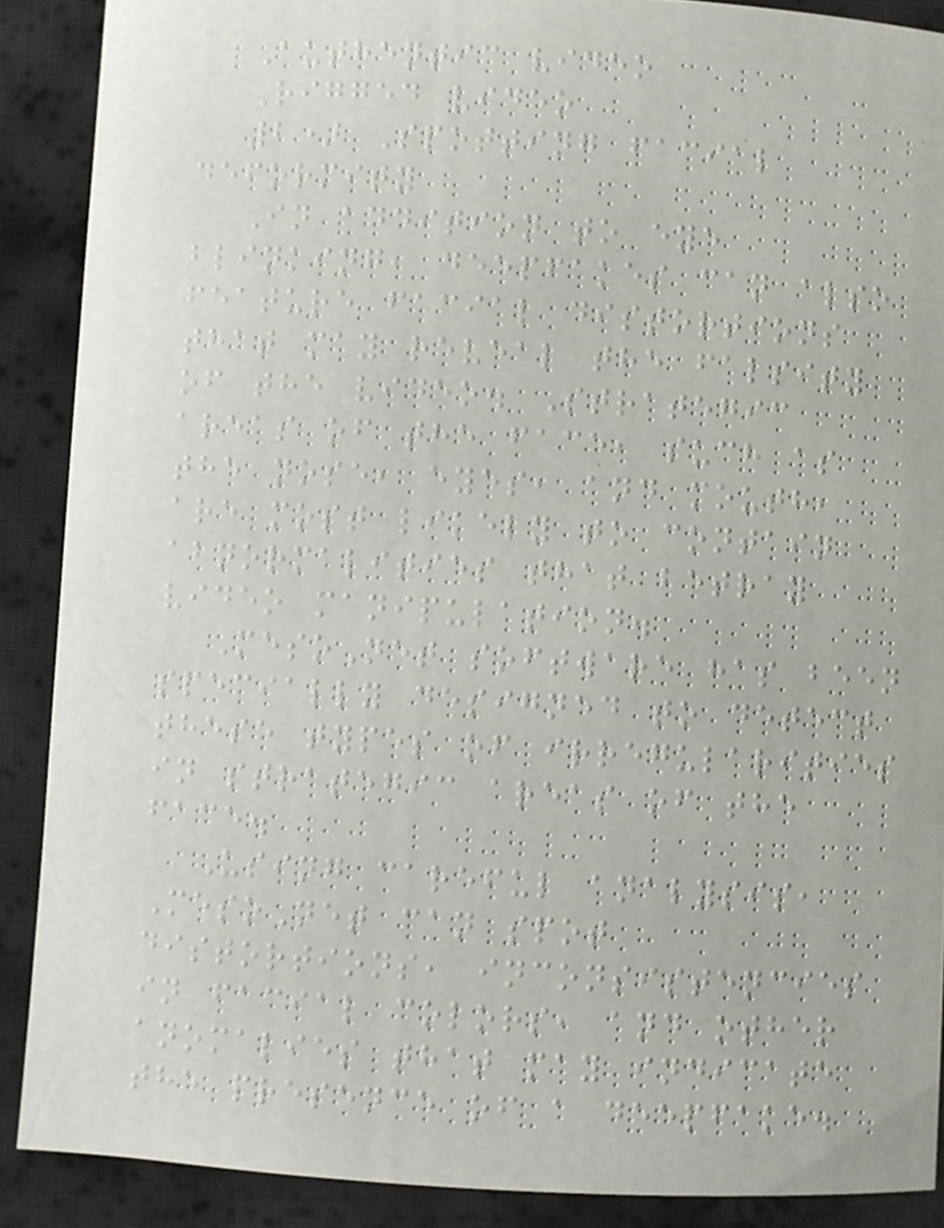Authentic video
Rigged video
2) Spotting facial
deformity
In addition to eye
blinking, deepfakes can also
feature facial distortions
that may reveal the falsity
of the video. Strategic
areas of the face, such as
the nose, eyes, and mouth,
are most likely to contain
abnormalities that betray
video manipulation.
MesoNet software has been
specially designed to detect
these types of irregularities
in strategic areas of the
face.
Using careful analysis,
MesoNet can spot
distortions, inconsistencies
in facial colors, and other
anomalies that may indicate
the presence of a deepfake.
